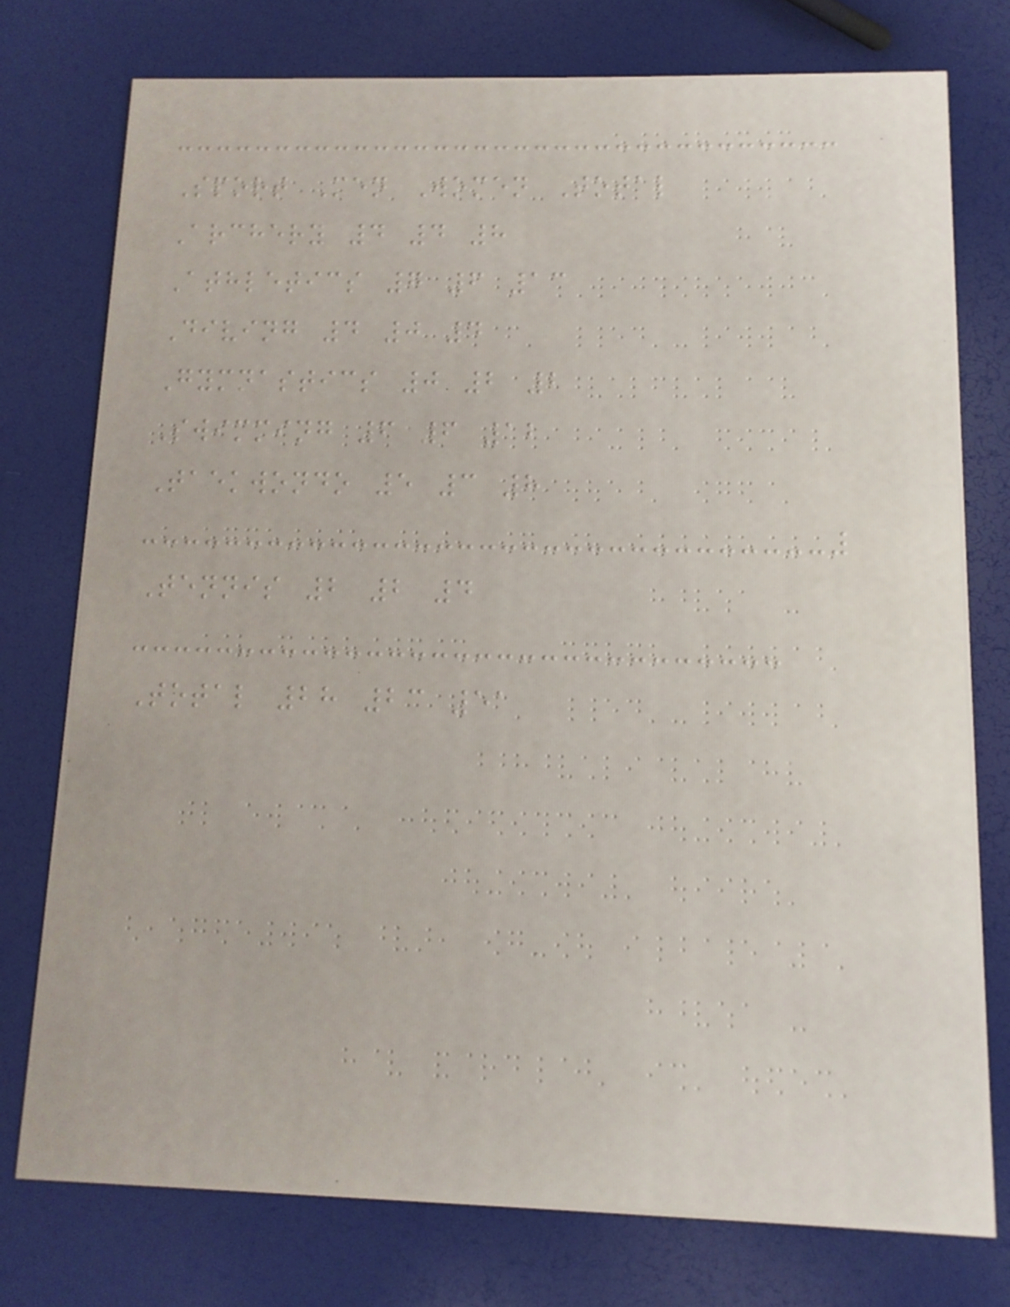Sport Men Women Total
Archery 4 4 8
Athletics 7 6 13
Diving 4 0 4
Gymnastics 0 2 2
Swimming 6 6 12
Taekwondo 5 3 8
Tennis 2 2 4
Total 28 23 51
